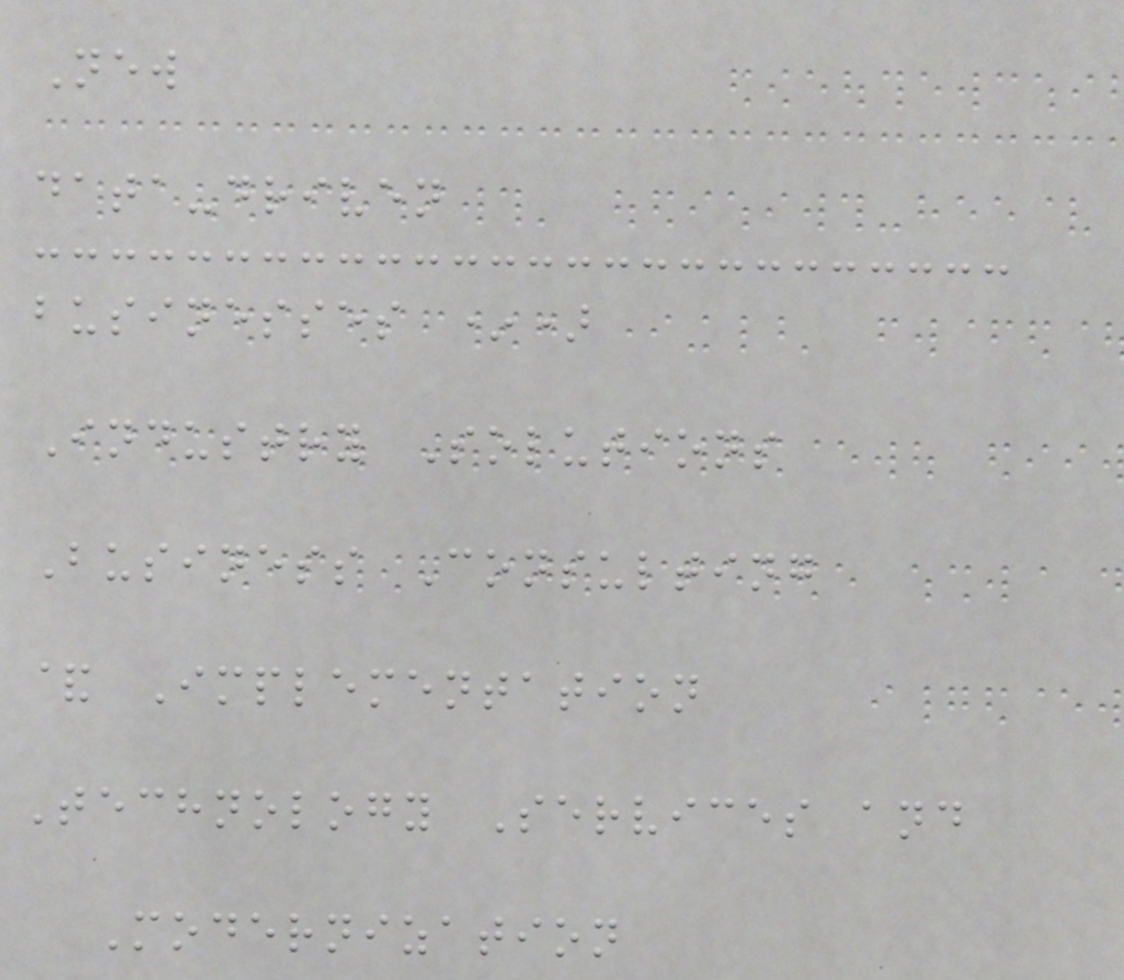New
data-driven
businesses *)
Industry Solutions
Business Consulting
& Implementation
Technology Services and
Modernization
